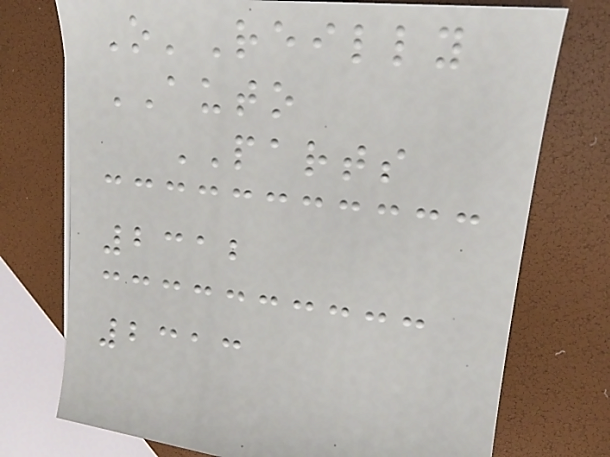O'Reilly
AUTO
PARTS
2312
2313
